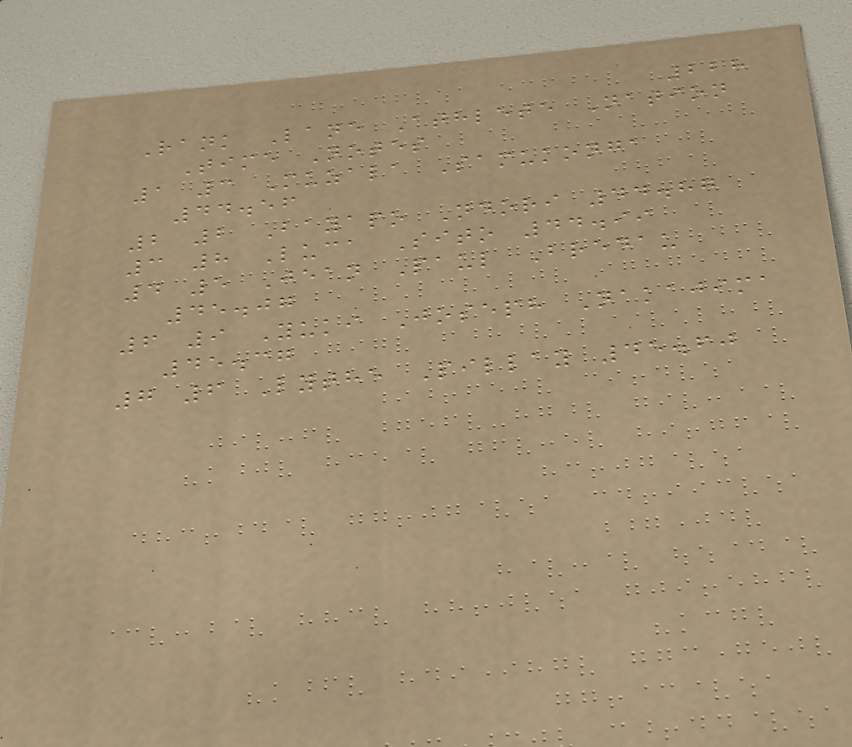228
Rank Lane Athlete Nation
Time Notes
1 3 Muzala Samukonga
44.56
2 2 Bayapo Ndori 44.87
3 8 Luca Sito 44.99
4 5 Jean Paul Bredau
45.07
6 9 Yuki Joseph Nakajima
45.37
7 6 Lythe Pillay 45.60
